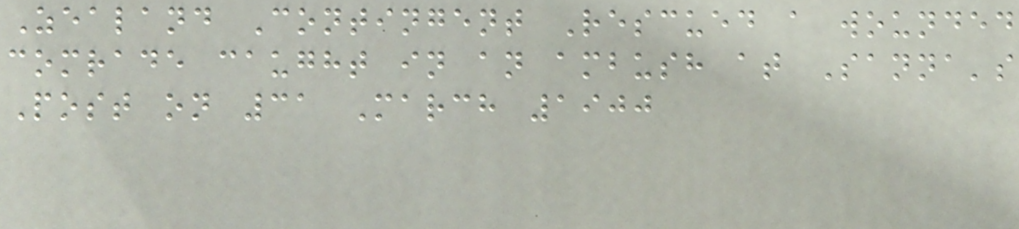Zealand Contingent Rescued a wounded
comrade caught in an ambush at Sanna's
Post on 31 March 1900
